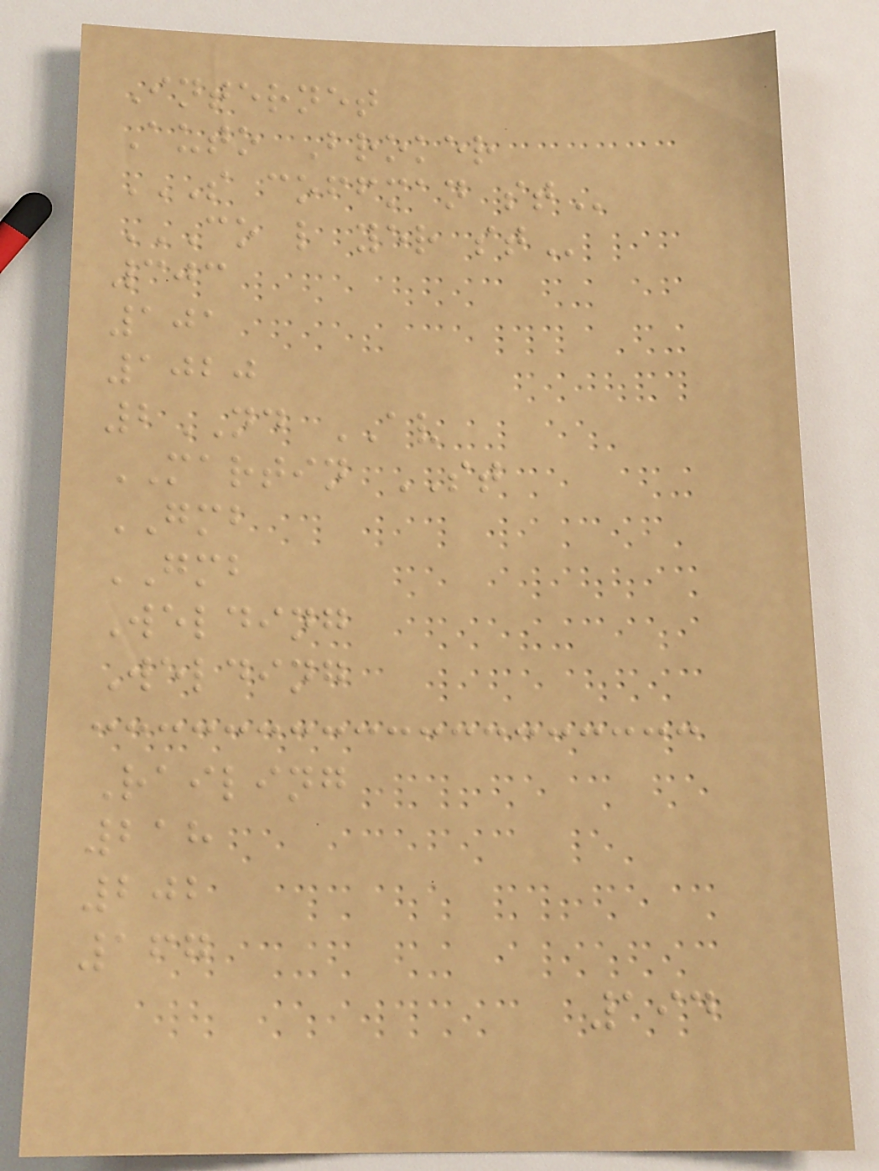Internet
Auto Broker
S COFFMAN ST
CO L YER ST
303
101
1020
2ND AV
MARTIN ST
GMB
GMB
Welding
Welding
Railing
218
202
167
194
